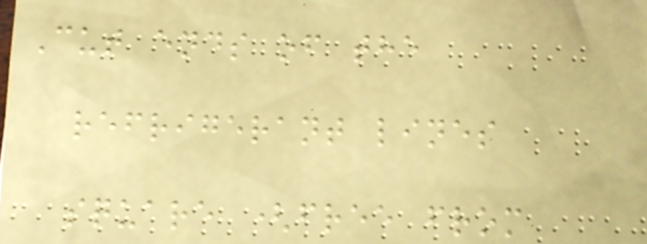Cut ends of the
refrigerant lines
square (free from
